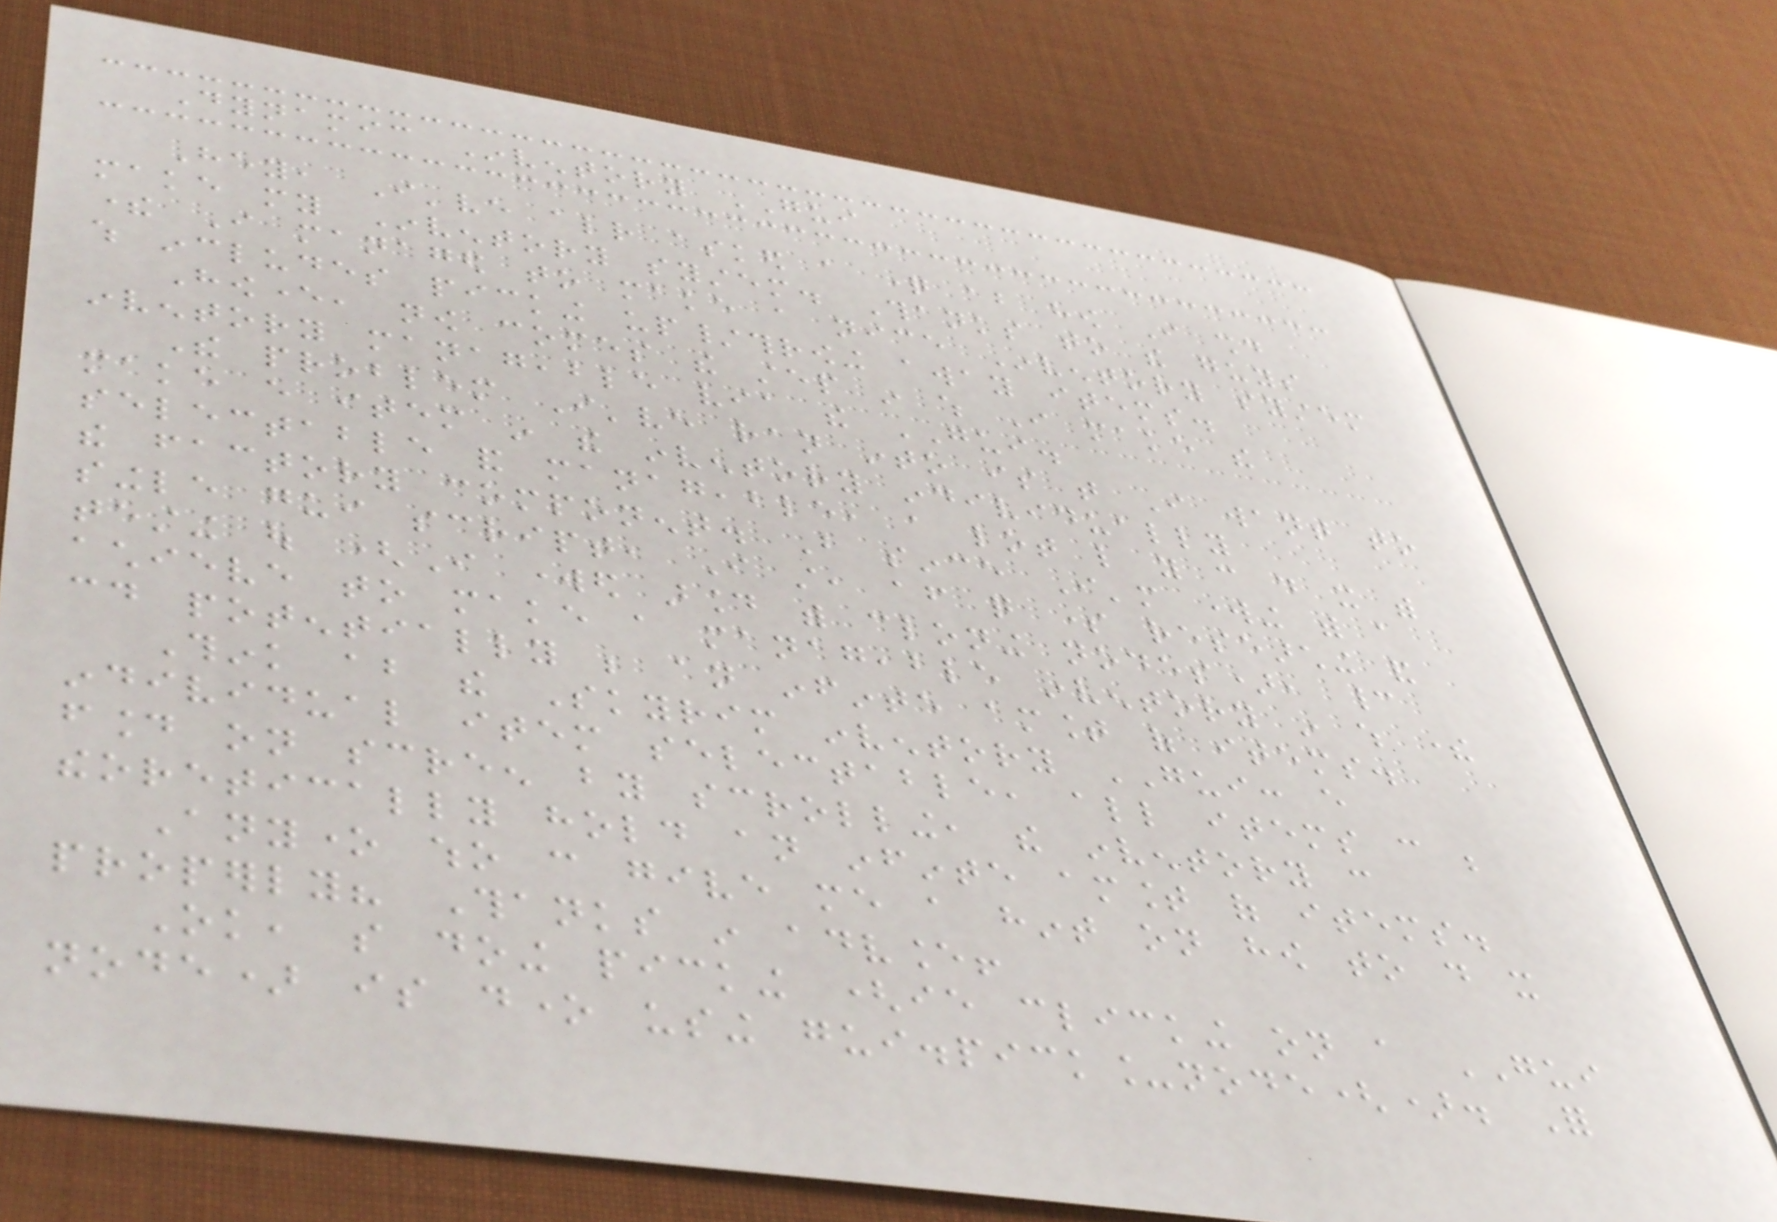Dynamic Inventory GUI
Hey, I've already asked a question about how I should
make my Inventory system. Thanks to the guys
there I managed to make a nice Inventory system
which includes picking up/throwing away items.
However, now comes the step in which I make the
inventory manageable via the GUI.
The problem I've ran into is that I want to
make every item in the inventory individually
selectable and manageable, a lot like you can do it with
the factory component. But since I'm working with a
single gui script, I still, after quite some researching and
testing out (I worked around with cloning nodes), cannot
achieve to make a manageable inventory in which there
could potentially be an infinte amount of items.
Think about the Skyrim inventory GUI: every
individual item selectable, all items can be
found on screen by scrolling, the inventory can
theoretically hold an infinte amount of items.
Anyone who can give me a hint on how to do it
properly? Thanks in advance!
Ok, so doing picking (ie clicking on a GUI
node) is done using gui.pick_node(). For
